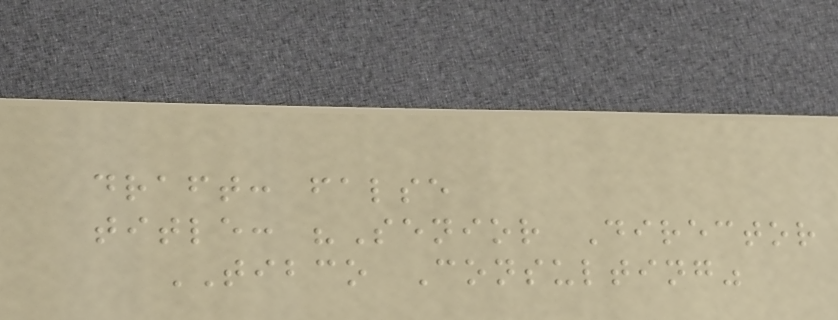draft: false
title: "Senior Director
TIBCO Consulting"
